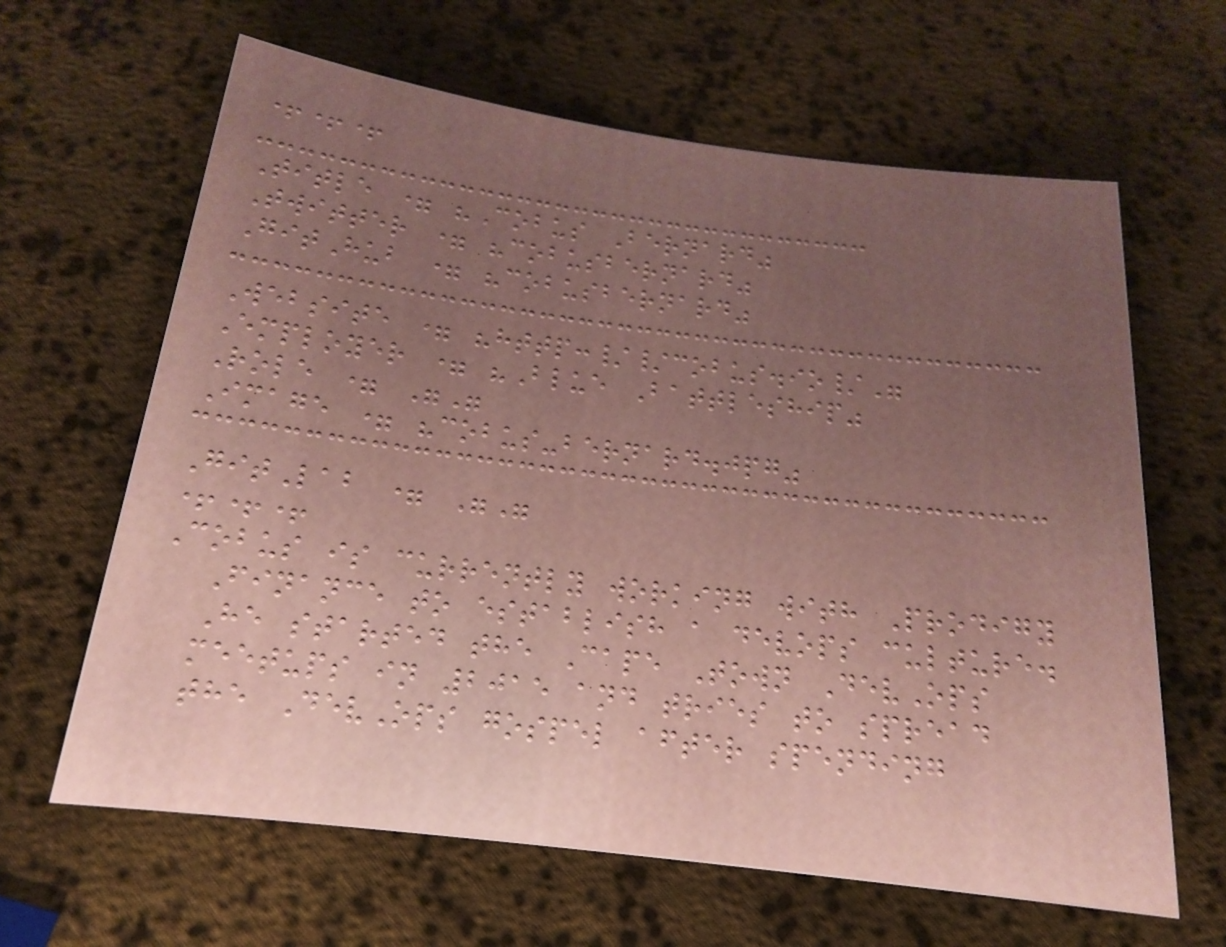+++
Title = "Cobus Bernard"
Twitter = "cobusbernard"
GitHub = "cobusbernard"
Website = "http://cobus.io/"
Employer = "Blue Battleship"
Role = ""
Image = "cobus-bernard.jpg"
GitLab = ""
+++
Cobus is currently working with Prodigy
Finance to establish a devops culture.
He started the Cape Town DevOps
meetups in 2015 and tries to spread
the DevOps gospel after spending
